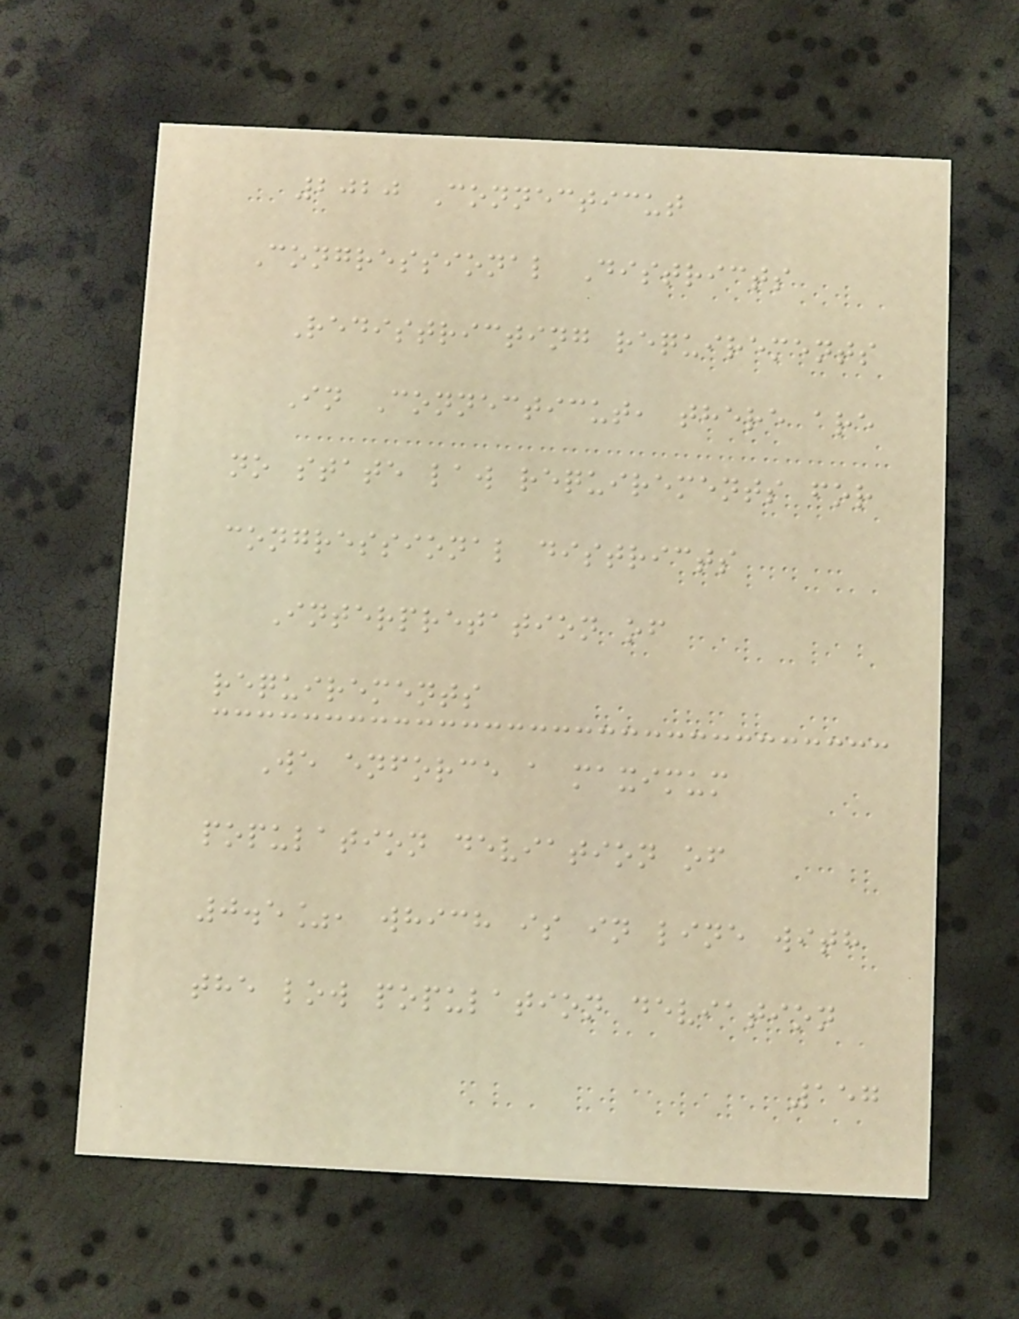2020 Connecticut
Congressional Districts
Redistricting requirements
In Connecticut, there are
no state law requirements for
congressional districts
Interpretation of
requirements
We enforce a maximum
population deviation of
0.5%, which is in line with
the low population deviation
157
